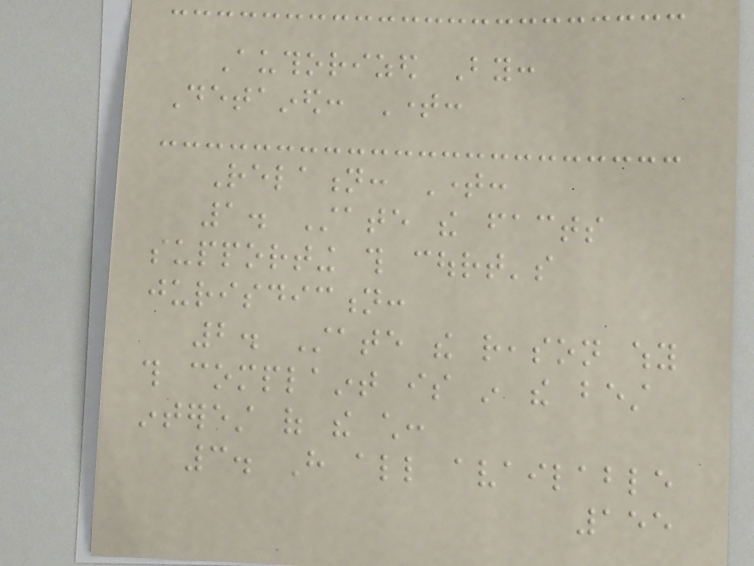Authorized By:
Detained: Time:
Relation: Time:
1. State the facts
supporting this court's
jurisdiction:
2. State the reason why
this complaint is in the best
interest of the child:
3. Have all available
155
